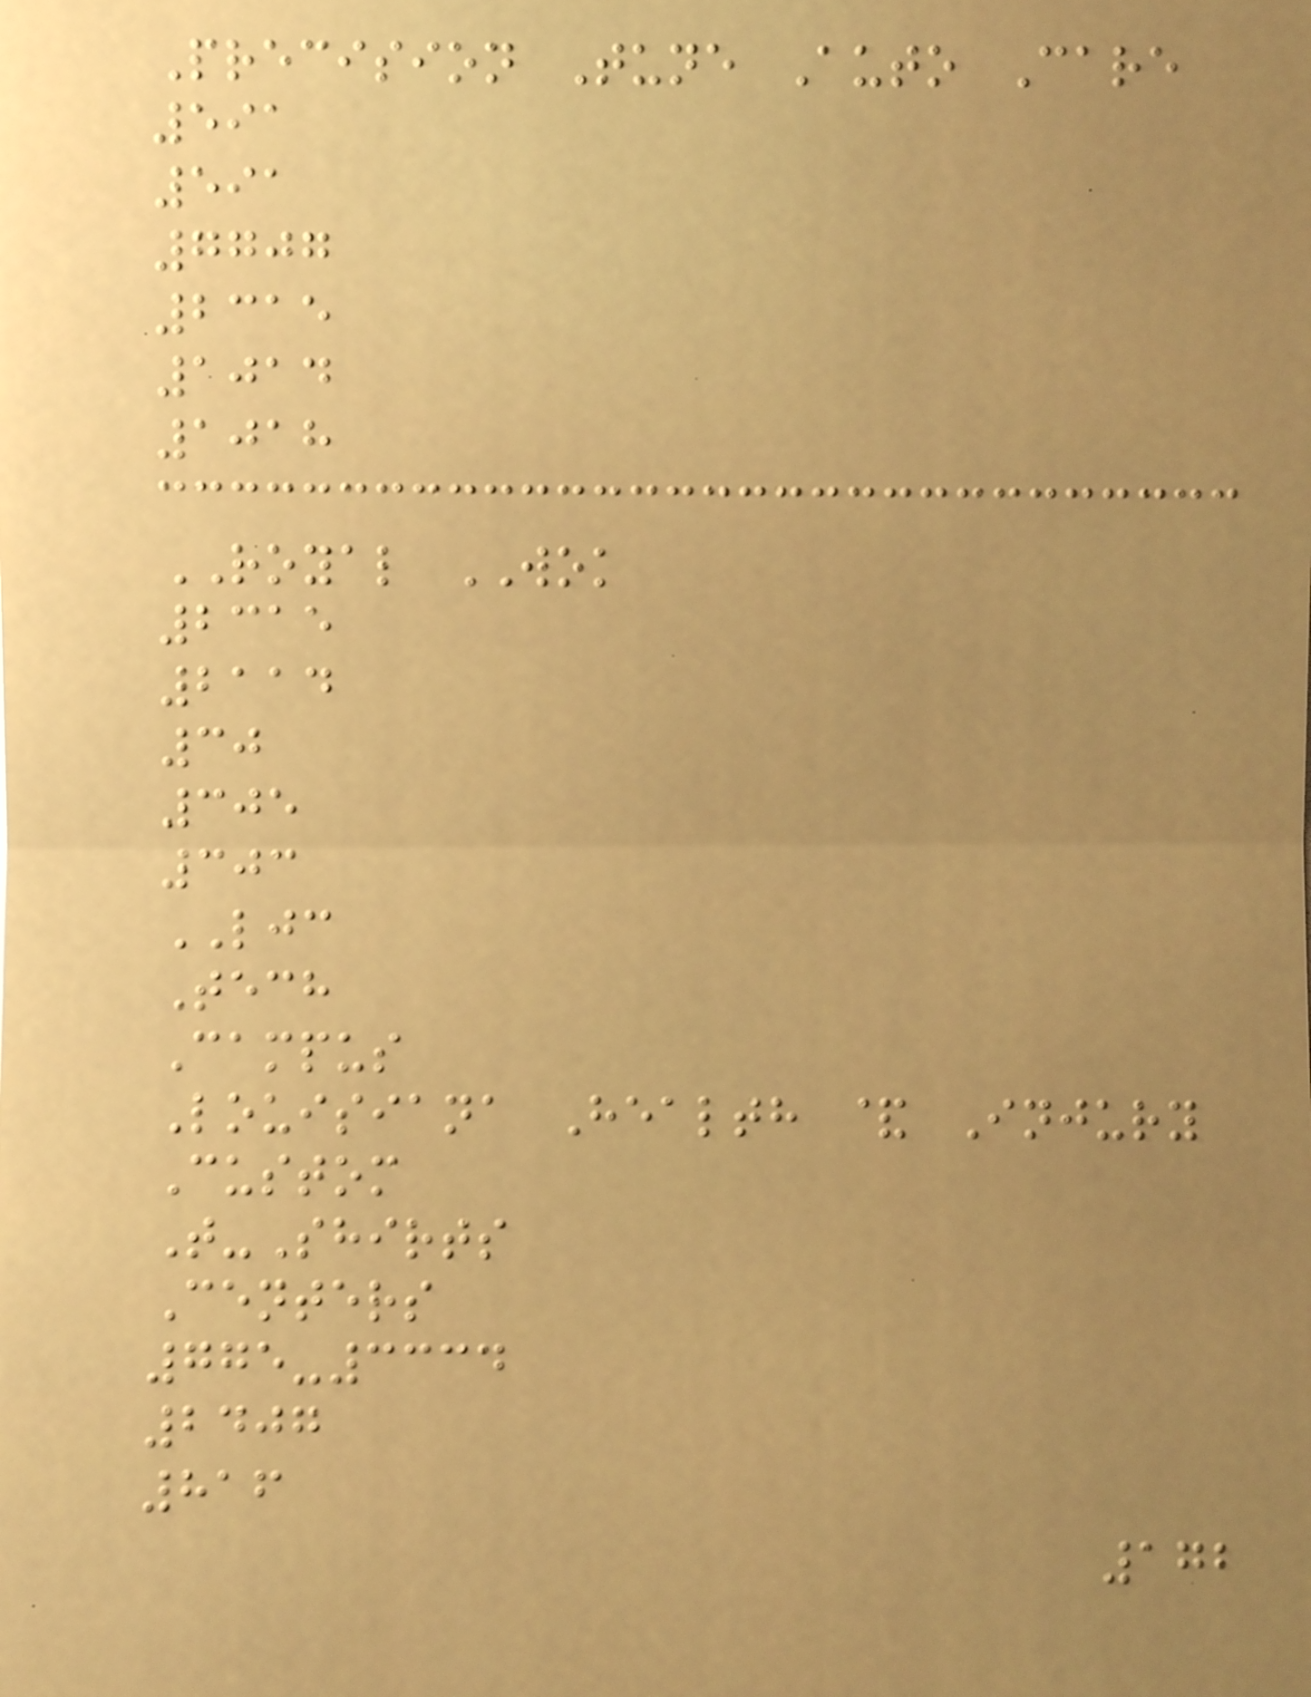Precision Tune Auto Care
591
591
7707
2315
1014
1018
ROYAL WOK
2315
2114
30
305
303
LJC
Tech
Campus
Louisiana Health & Injury
Custom
T-Shirts
Centers
775-3334
2407
816
172
